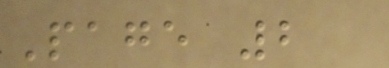Page 2
